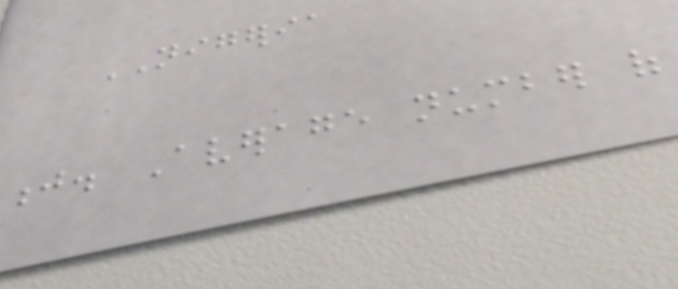NIGERIA
j. Average number of
